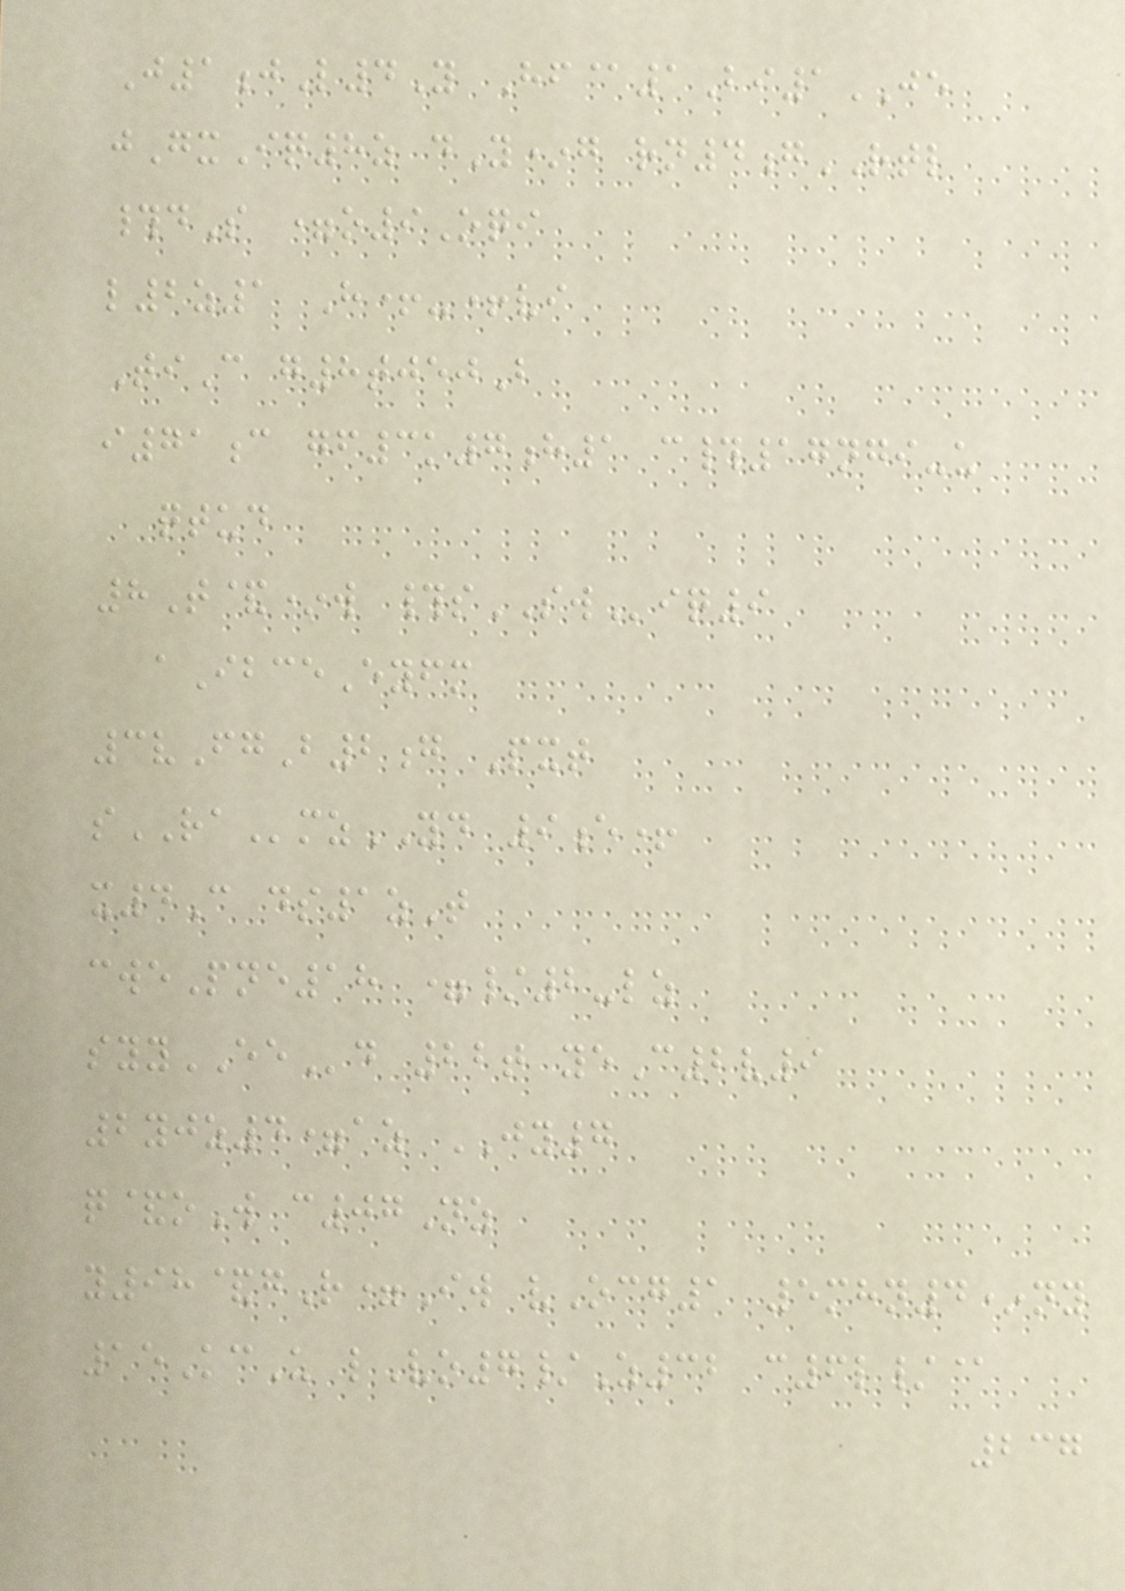J1jL4Y Hf@1Bi1JE
jGxIq8z dY*g rn4gRTL
#dS =o9Oqi
l2z1 H+-+vi
TiC g8tjejB
i71c gf3k7h1 c#17ngi-u
qtud
8T&*w #sSWiq9
aIbceEyfm
3vFgB2g Pxt
sRAmzYD 9e+
x4C ds1zT
cwePne18 =/2-lz
syyEEd 22t yeC2v9
2yjz4=az JY7
q&oW c07Nz
y98&gR=Iw vOcg1 5mhn4*ny
15KcU lVo7/Z32 c6l/@
237
